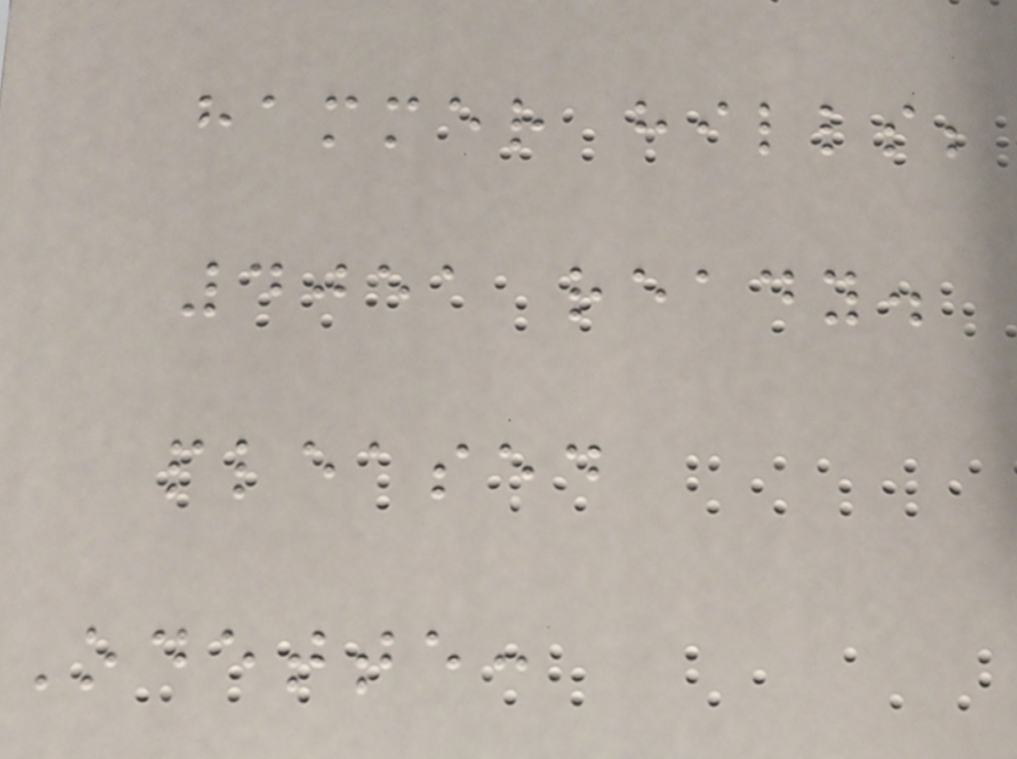hammer hills;
4051 ready.
pleased
Odette:
